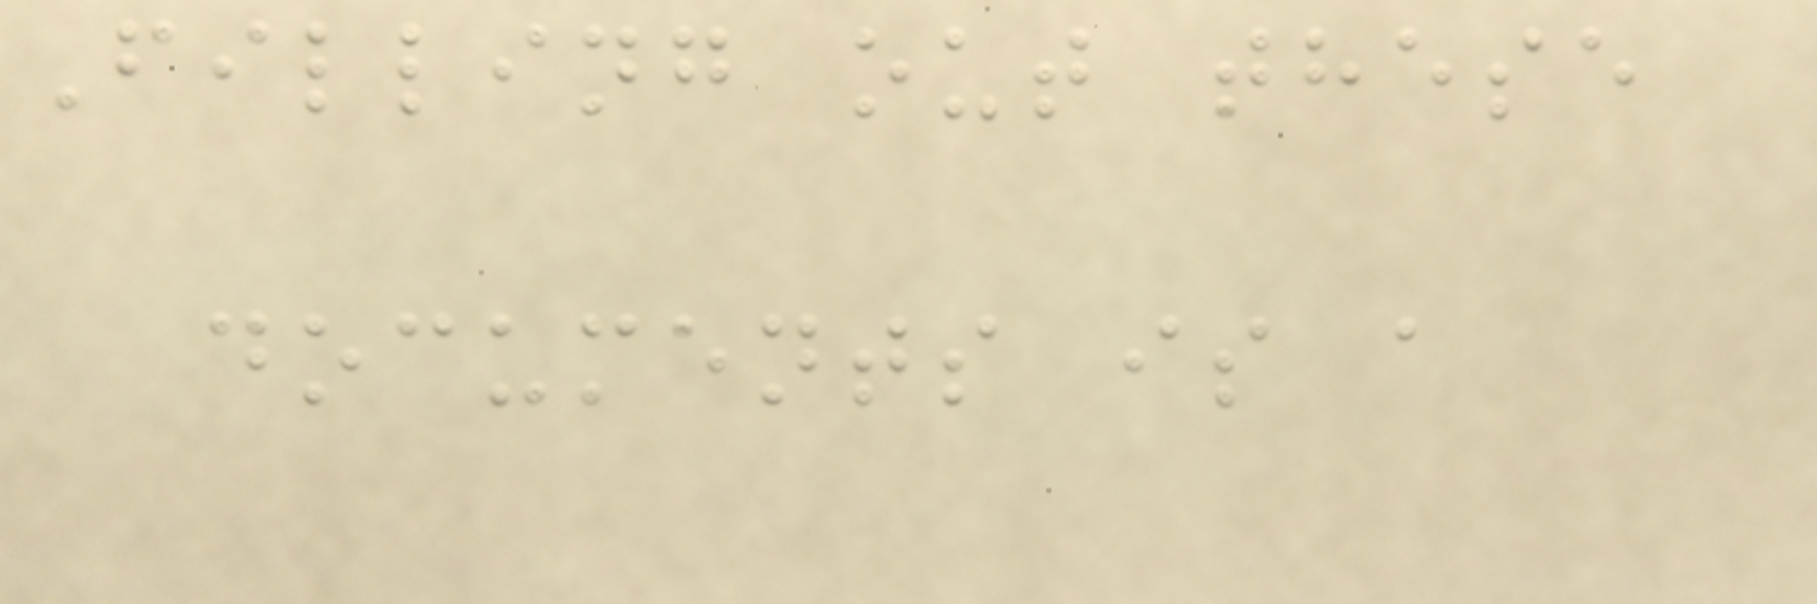Filling out these
documents is a
